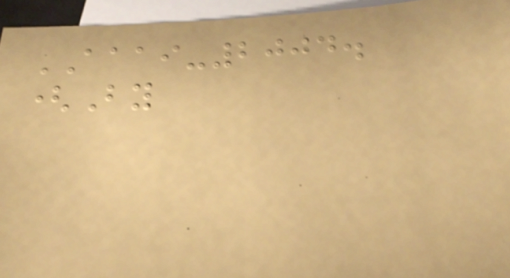AAAI-2004.
(By
